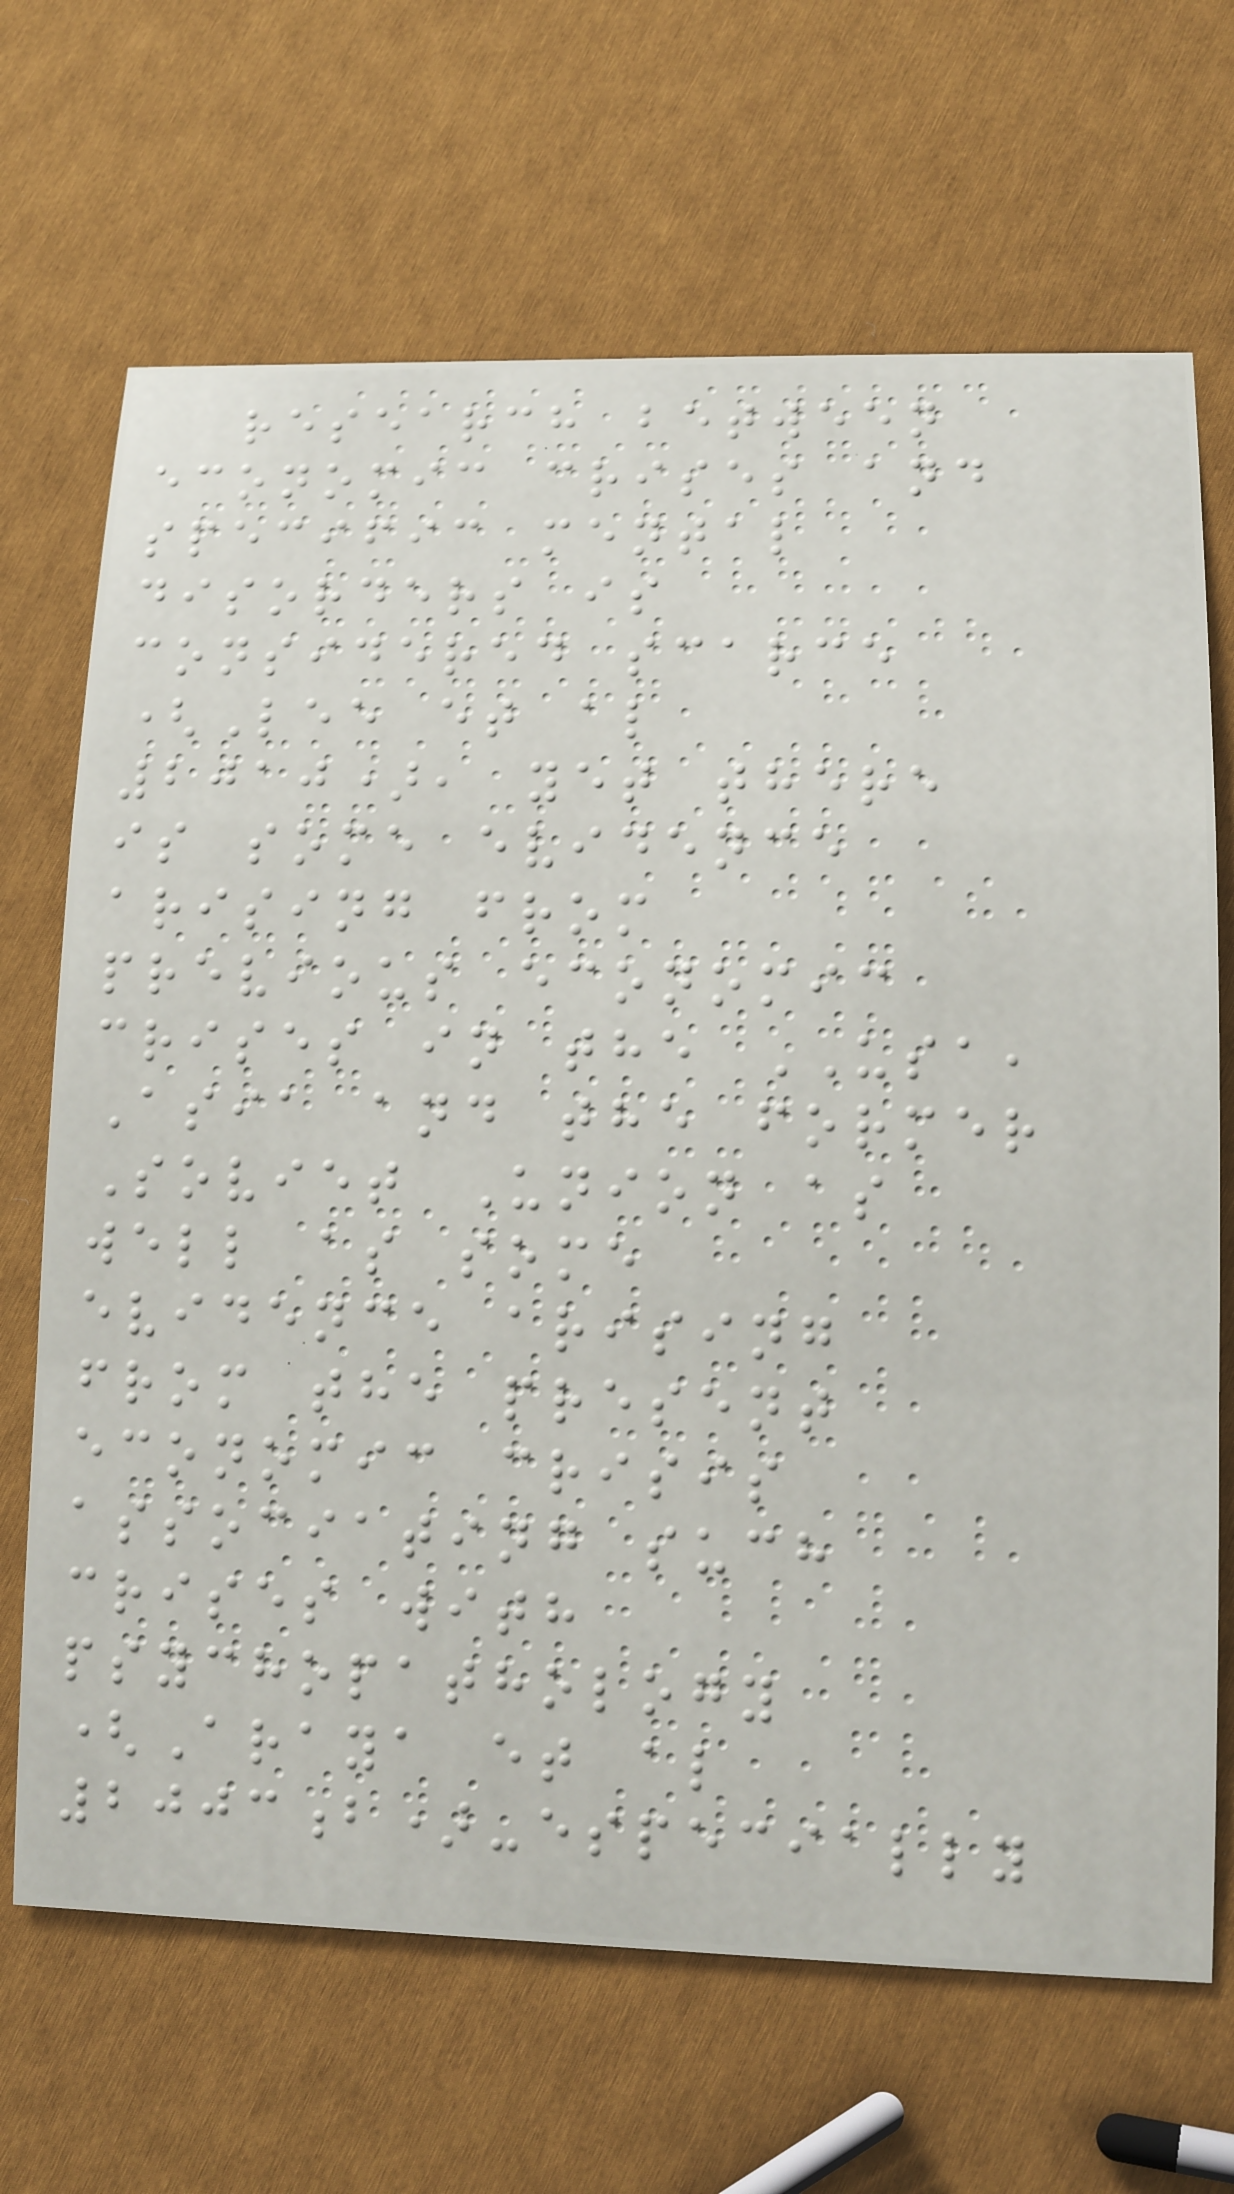research between
economic crises and
specific mental
disorders is
considered scarce
(Lee et al
2010), yet there
is some evidence
arising from
previous economic
crises in the USA,
Asia and the former
Soviet Union as
well as some
evidence arising
from the present
economic crisis
associating such
crises with
psychopathology
(Araya et al
2003b)-especially
